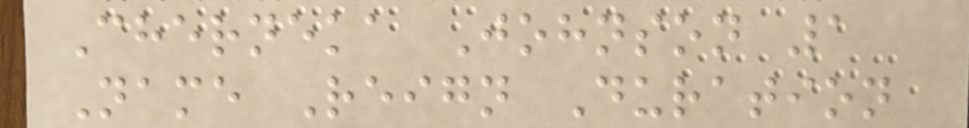Cherneka Johnson 1
Name Reign Duration
